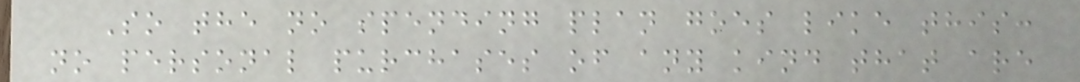So the no spending plan goes like this:
no personal purchases of any kind that are
